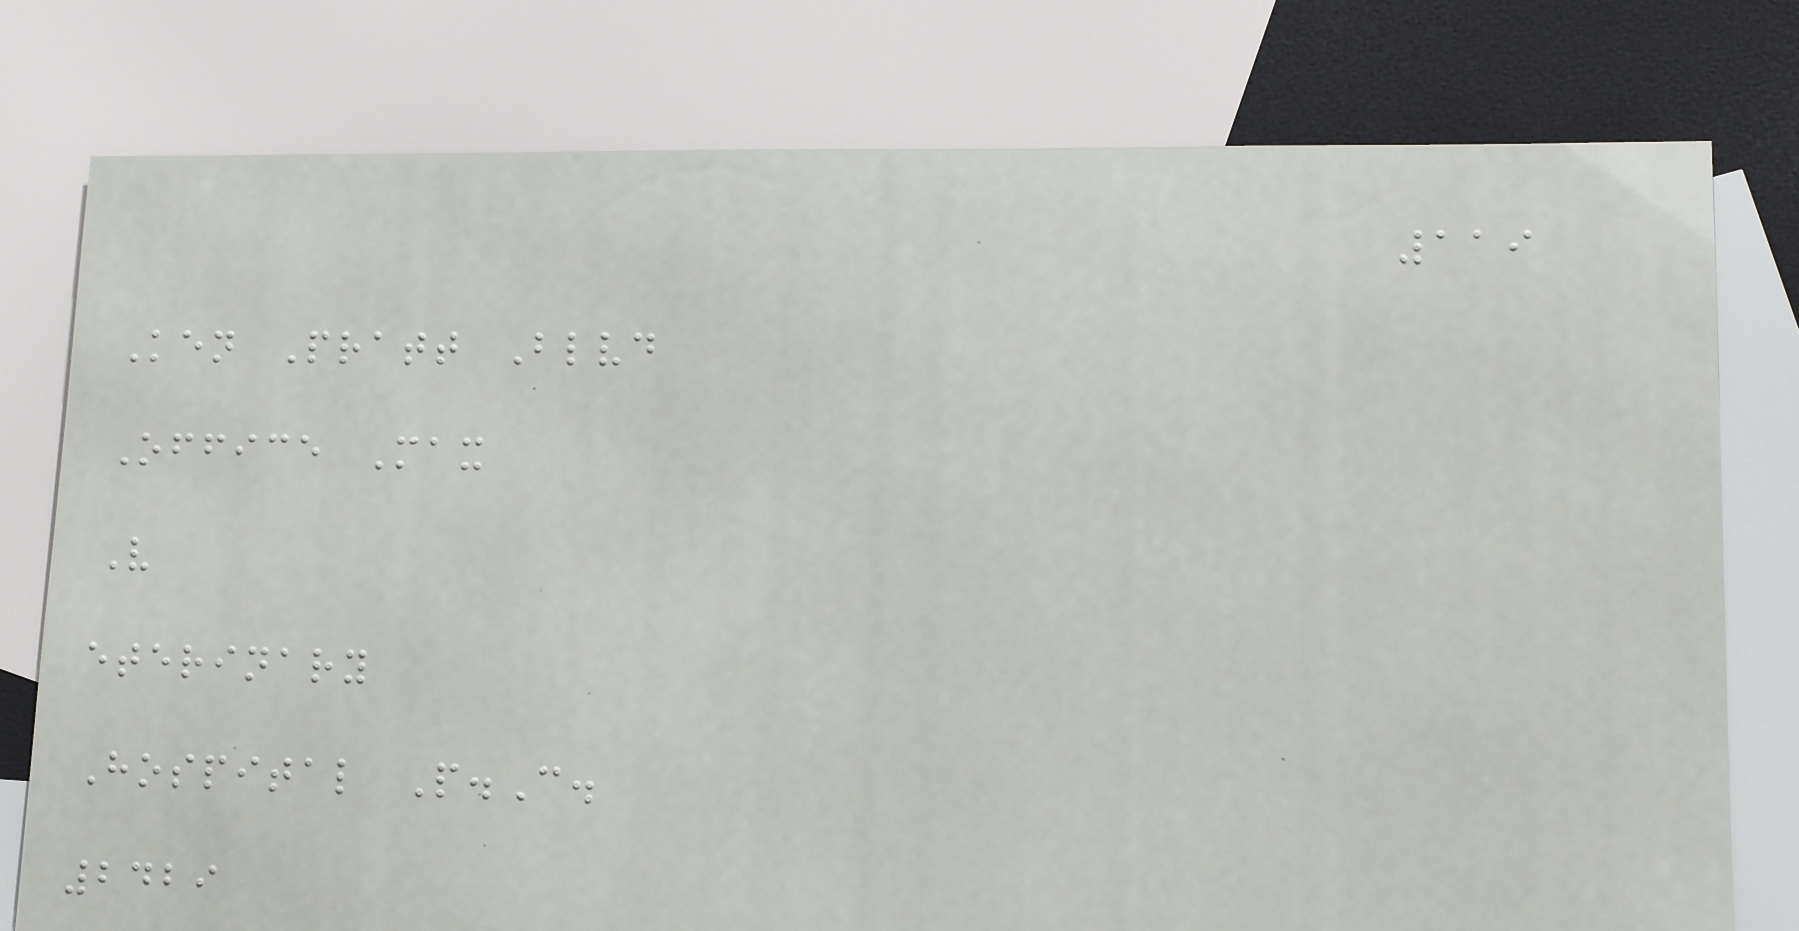119
Ken Pratt Blvd
Office Max
V
eterinary
Hospital P.C.
2429
